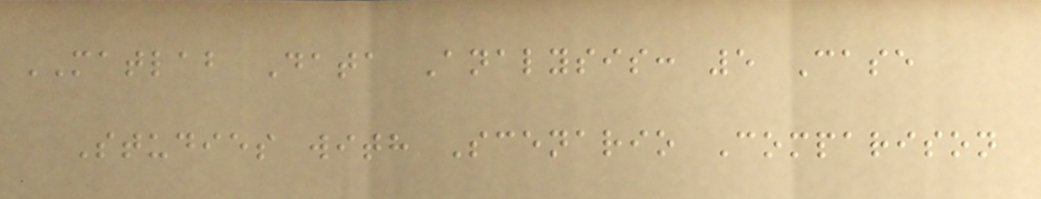MATLAB Data Analysis: 5 Case
Studies with Scenario Comparison
